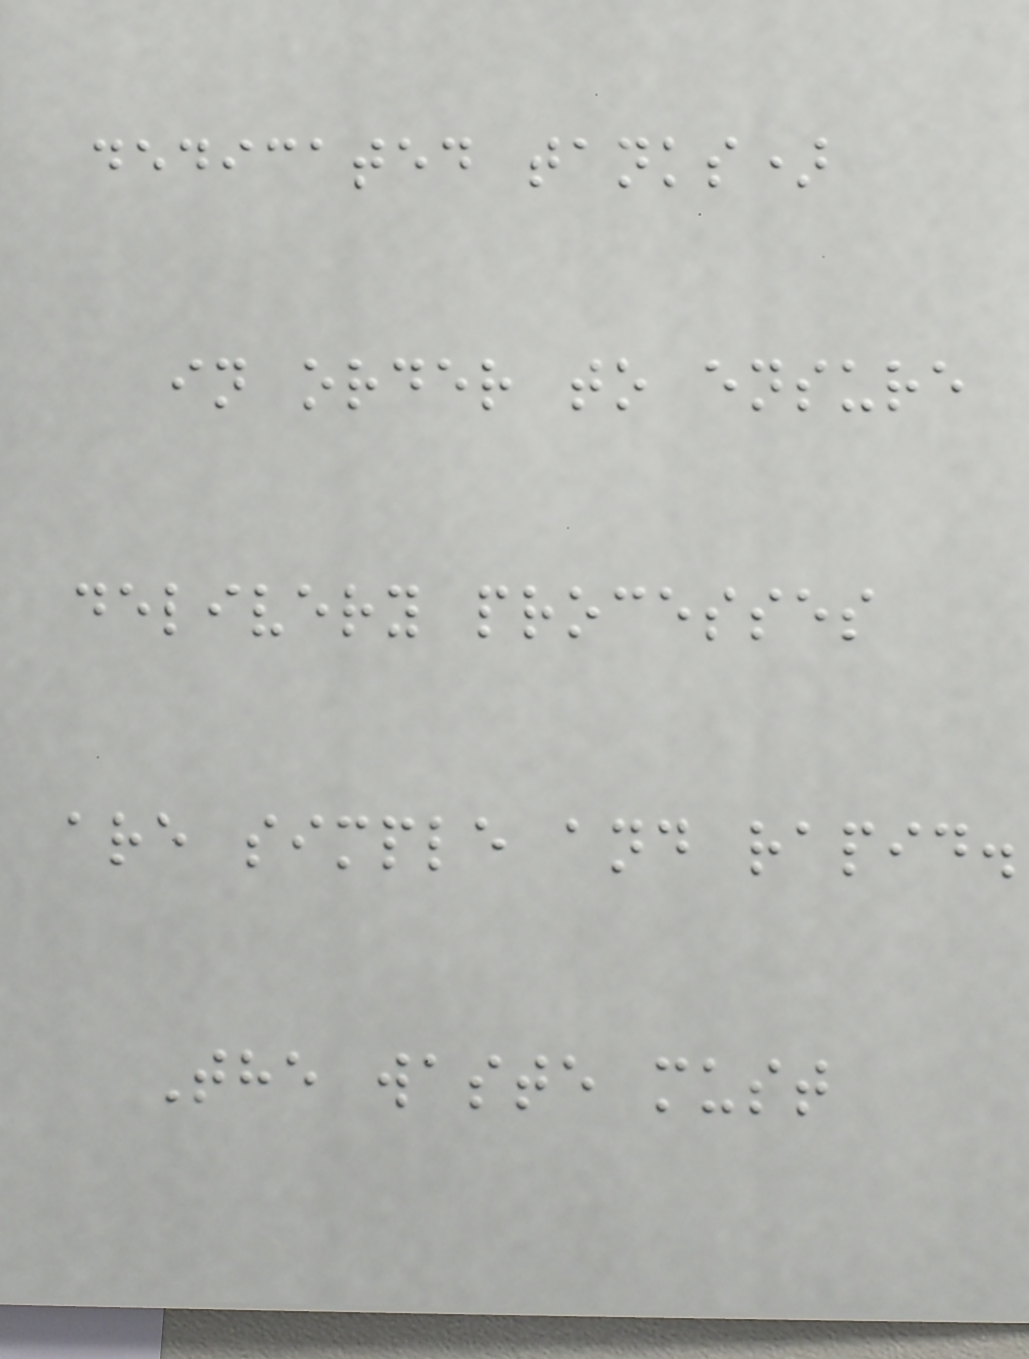dedicated tanks)
in order to ensure
delivery processes
are simple and rapid.
The waste must
